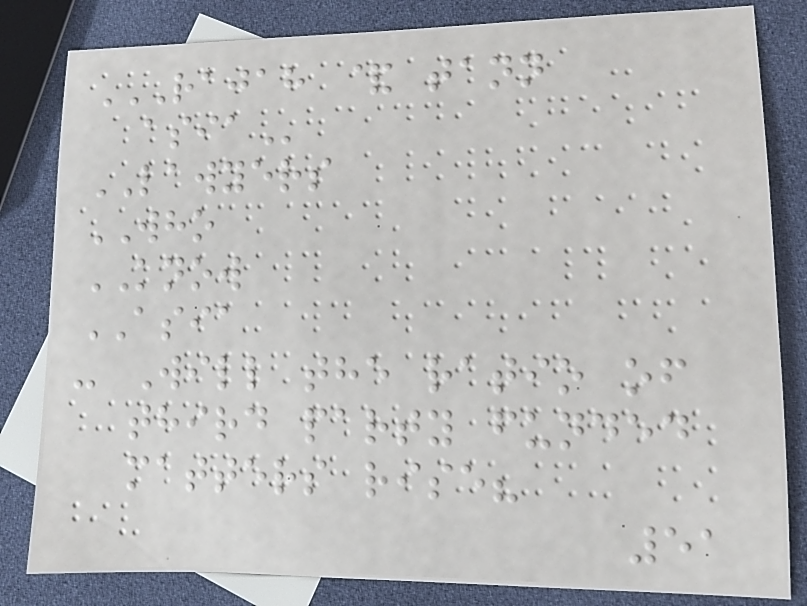RAJAH & TANN
ASIA
LAWYERS
WHO
KNOW
ASIA
- Will the ratio of
third party funded
matters rise?
51
